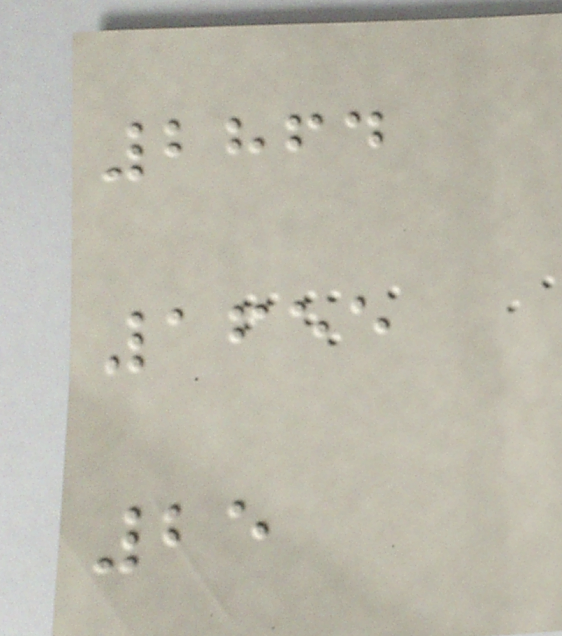2864
1655
25
